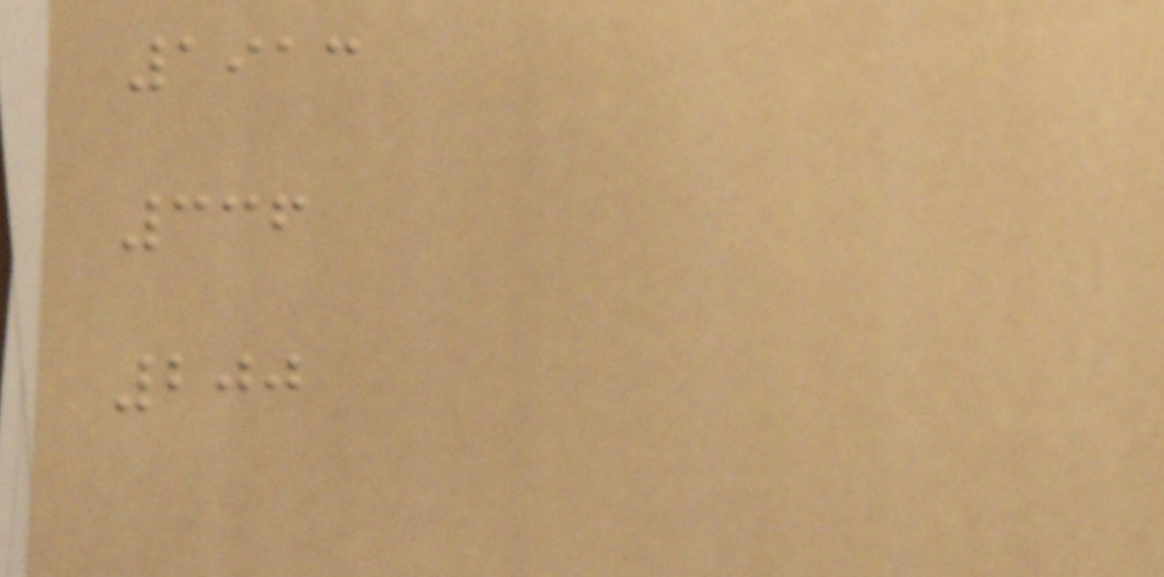1913
336
200
